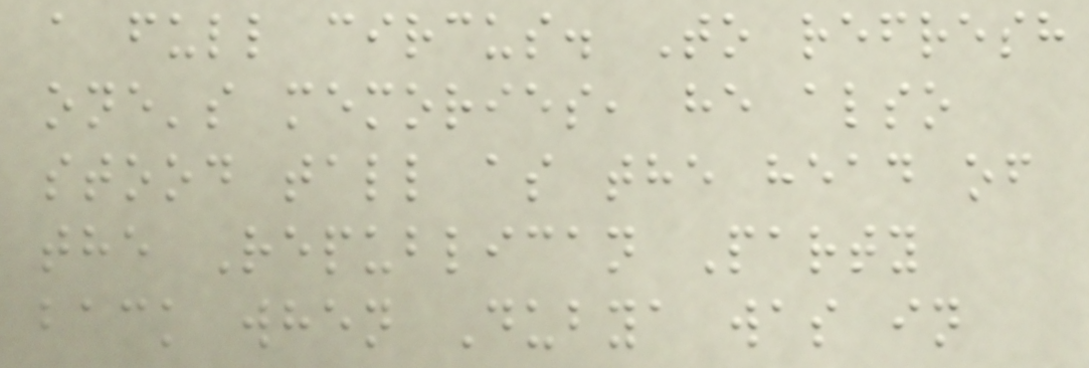a full circus. To refresh
one's memories, he also
stood tall as the head of
the Republican Party
back when Dubya was in
